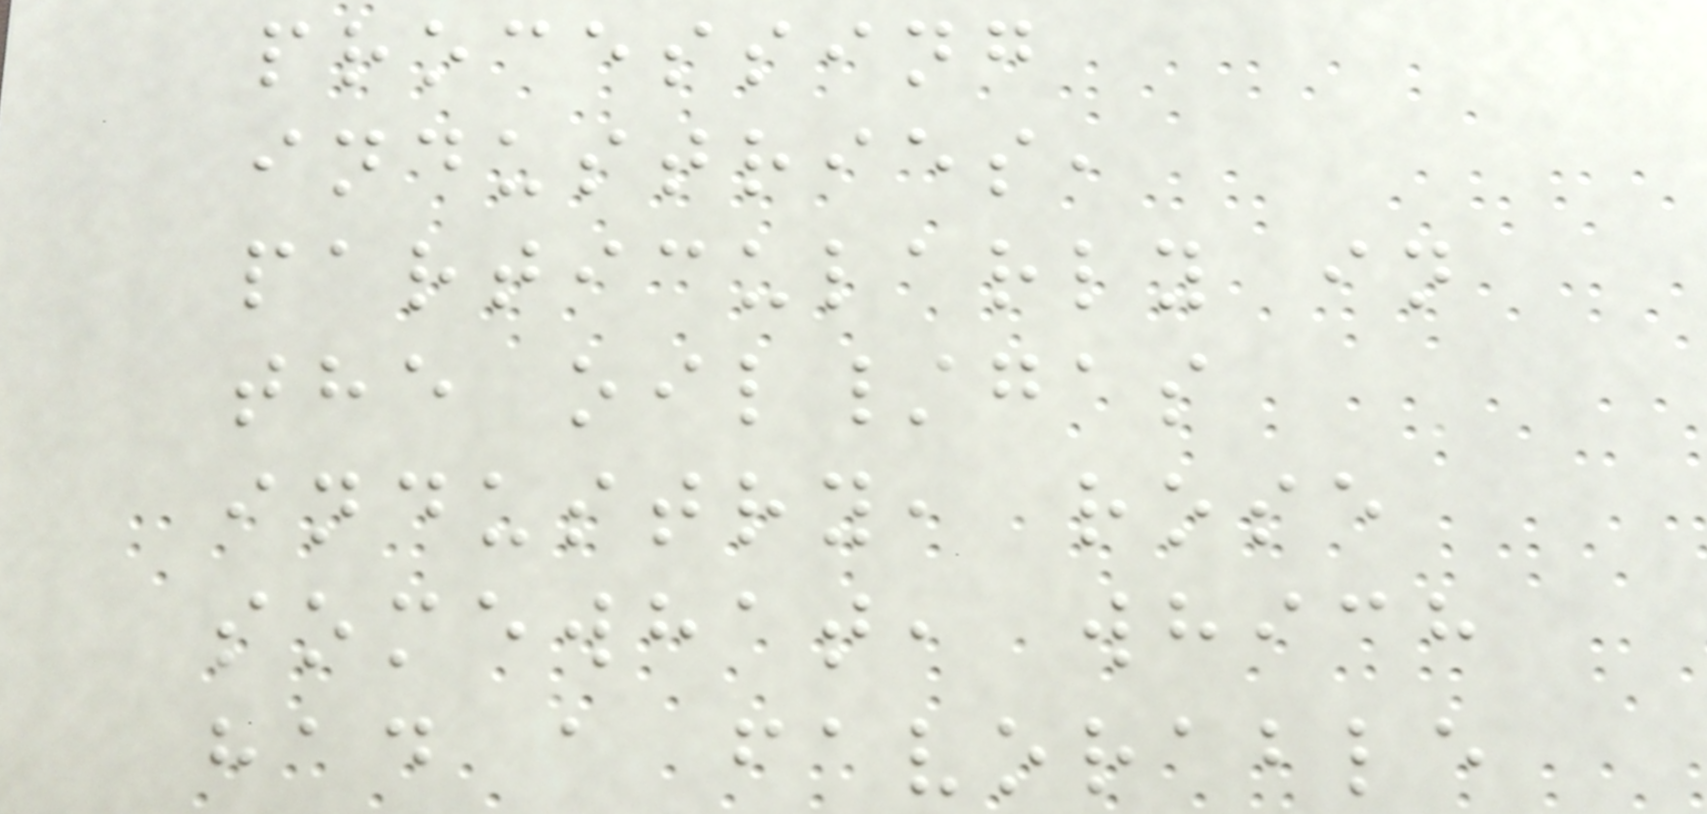processing
industries,
particularly in
the oil/gas
industry, rose
somewhat, which
had a favorable
